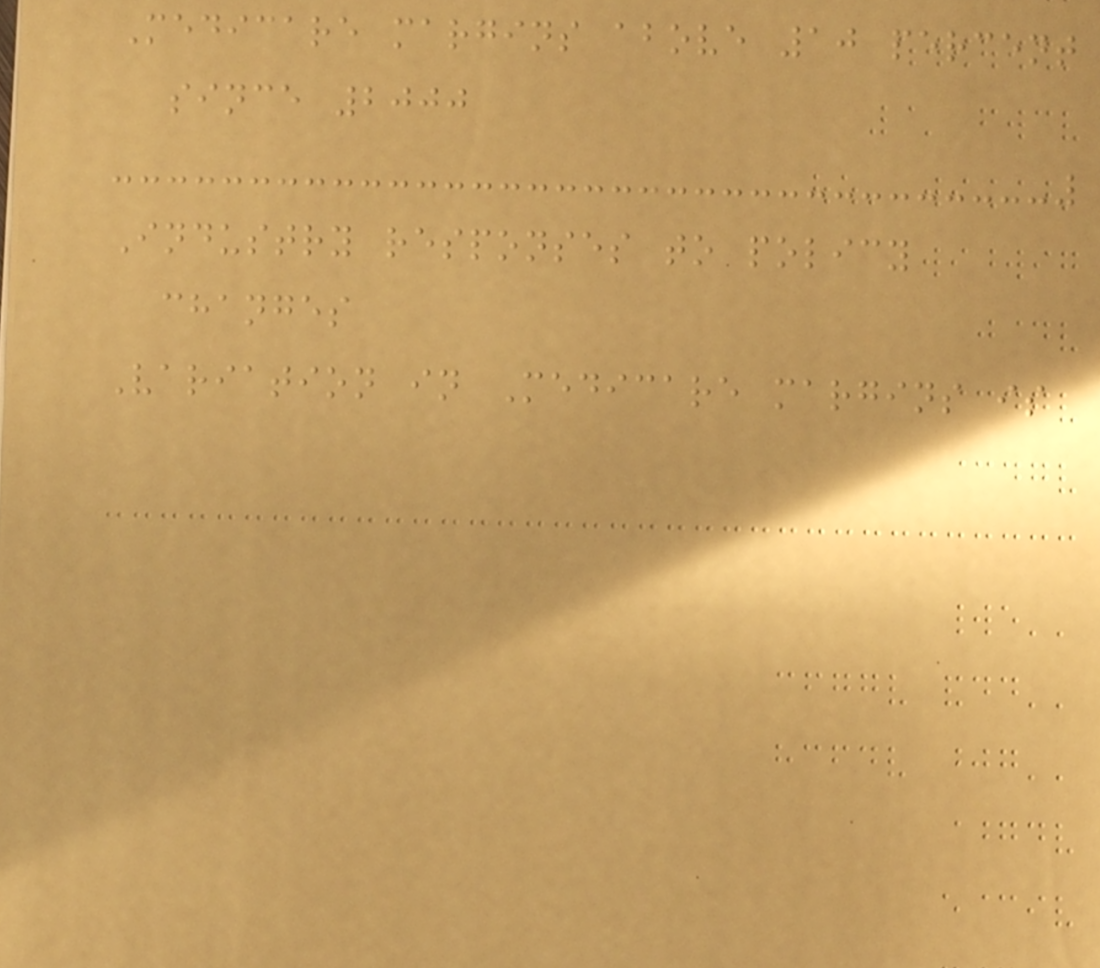Medicare margins above 10 percent
since 2000
Industry responses to policy
changes
Variation in Medicare margins is
